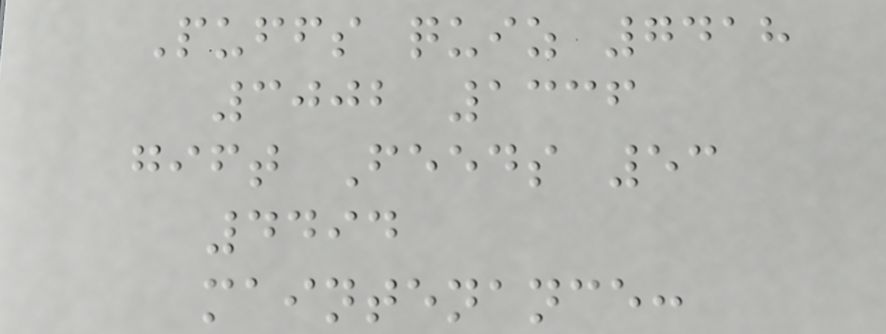Puffs quiz 7418
3002 1336
gift Feeds 53
4494
maintenance:
